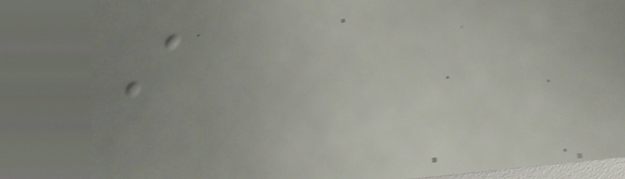A
